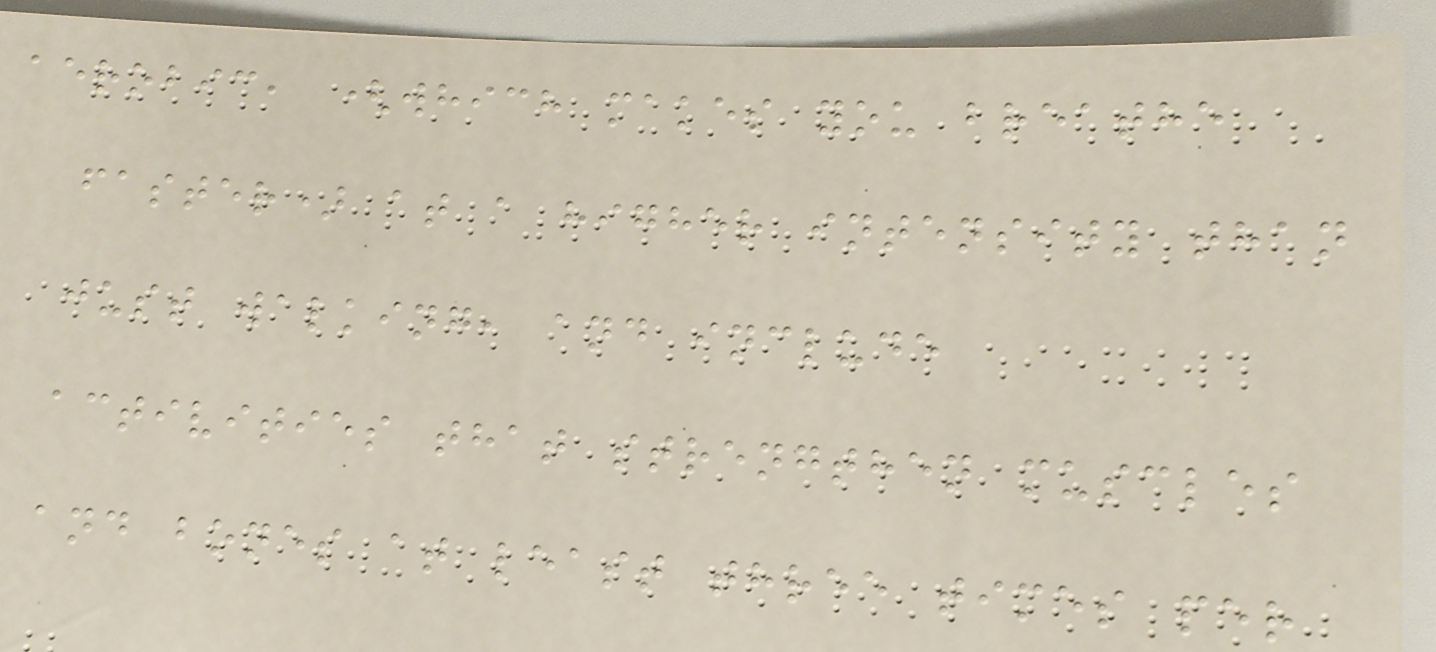aerobic, (which makes you breathe
faster) at a higher intensity than
just walking, and include
activities that strengthen muscles
and bones at least three times per
